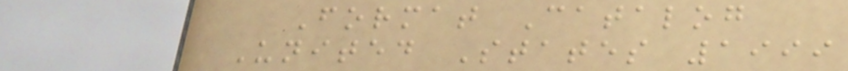Format Catalog
United States 1999
